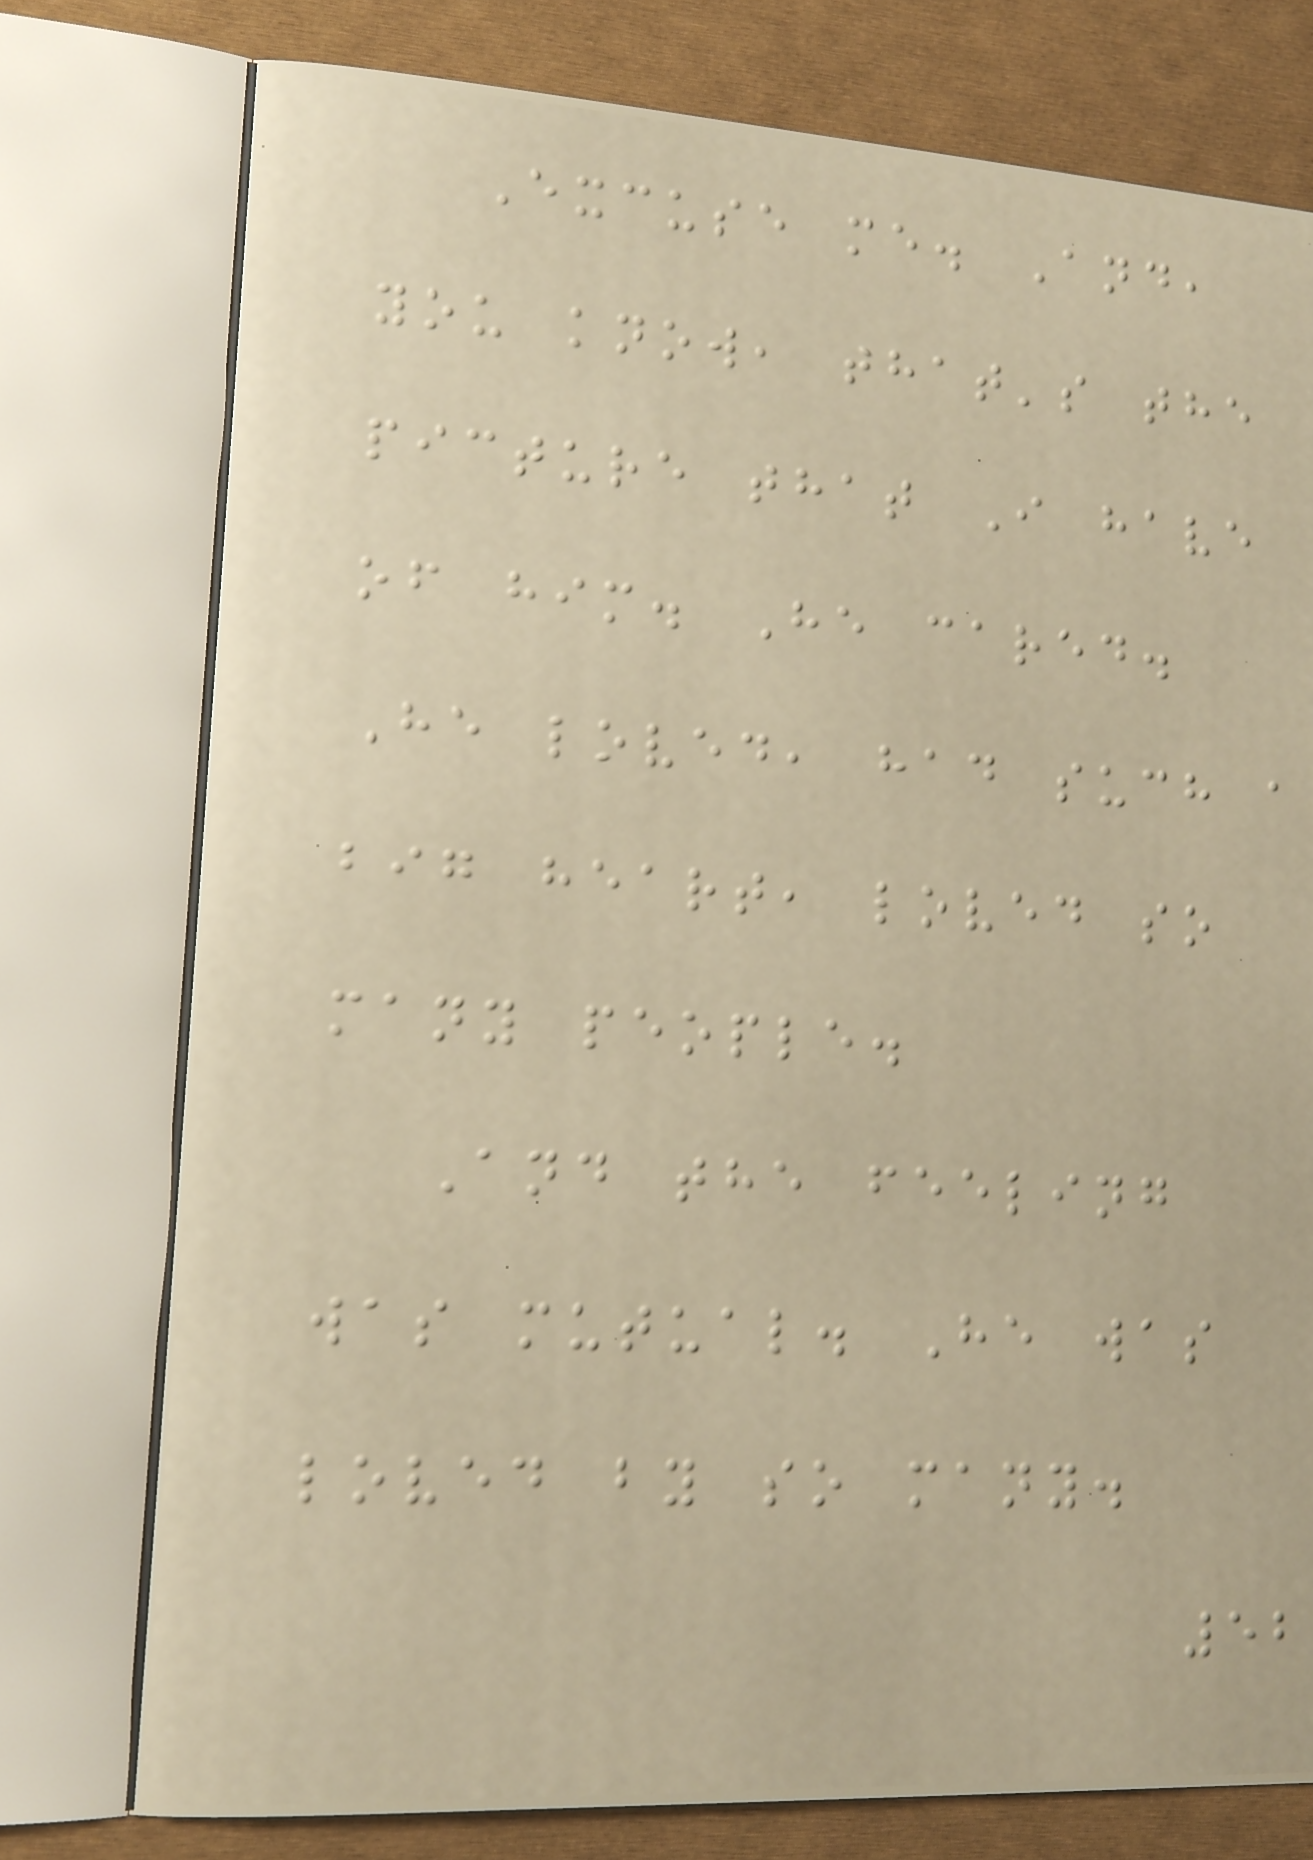Excuse me. And,
you know, that's the
picture that I have
of him. He cared.
He loved, had such a
big heart, loved so
many people.
And the feeling
was mutual. He was
loved by so many.
52
